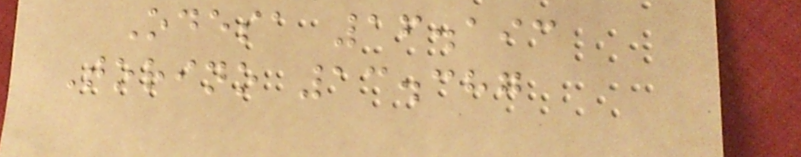Odesa 16.193
Torino 13.387
